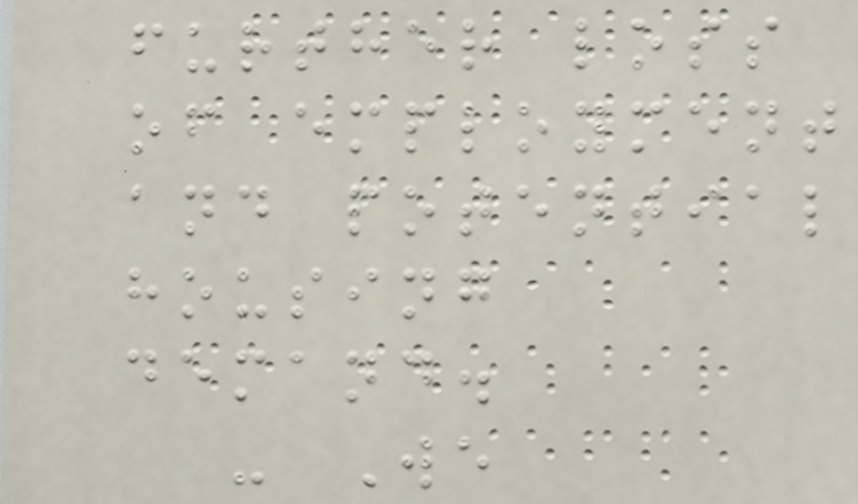further loss
of employment
and potential
housing
demand.
- We
